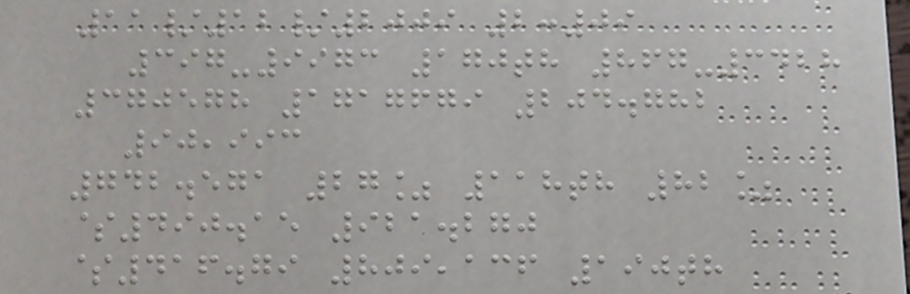11/12/2009 2:09
397-9973 170th 867-3428
370578 1717679 204.782
90,993
742.571 27% 118th 82%
$490.15 921.270
$416.79 809,136 190th
